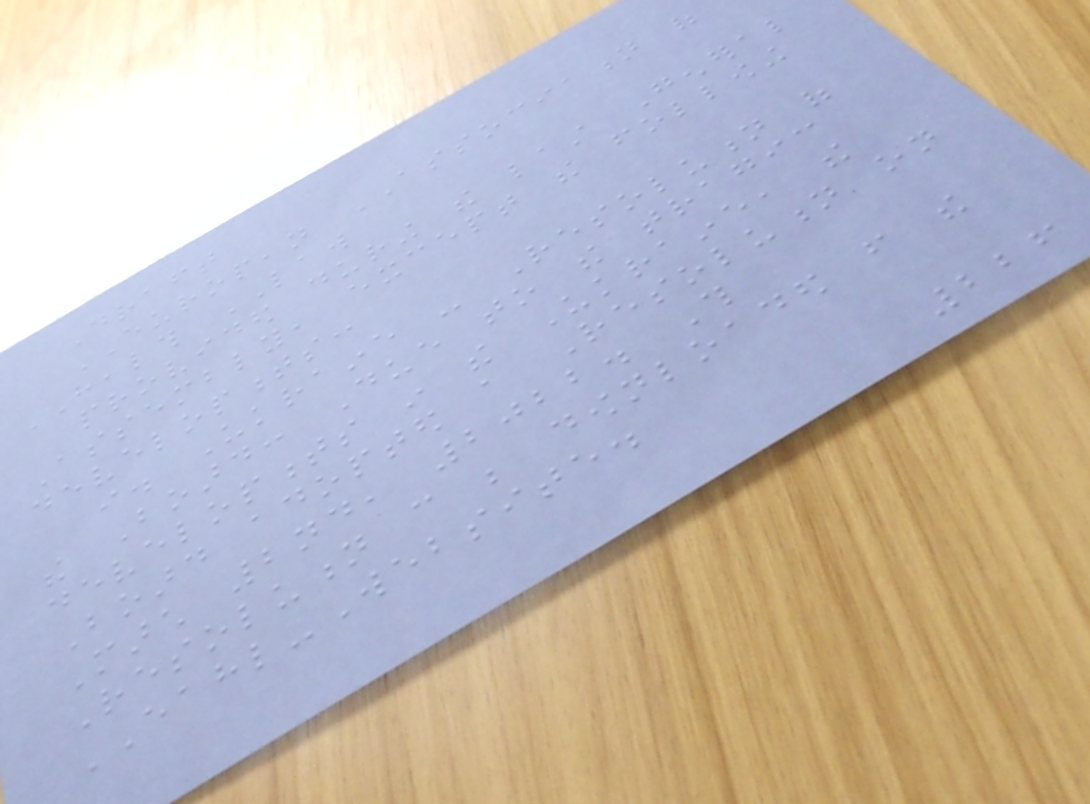Draft
EUROPEAN ASSOCIATION of
HEALTH LAW
provided during the last General
Assembly, except the following
developments:
i. Ukraine - Resolution of
the Board: Due to the tragic
developments in the Ukraine, the
Board adopted a Resolution on
March 2nd, 2022. This
Resolution can be downloaded from the
EAHL-Website.
226
